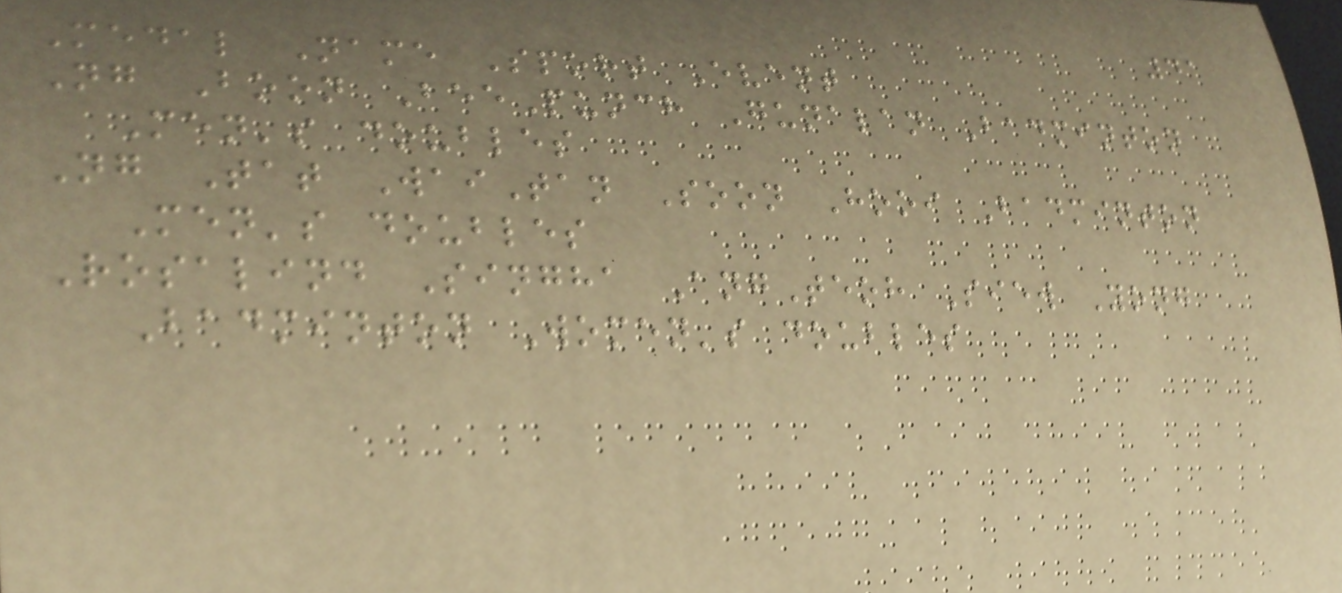41
Medal Name Sport Event
Ng Boon BeePunch Gunalan Badminton
Men's doubles
Ng Tat WaiTan Soon Hooi Badminton
Men's doubles
Rosalind Singha AngTeoh Siew Yong
Badminton Women's doubles
